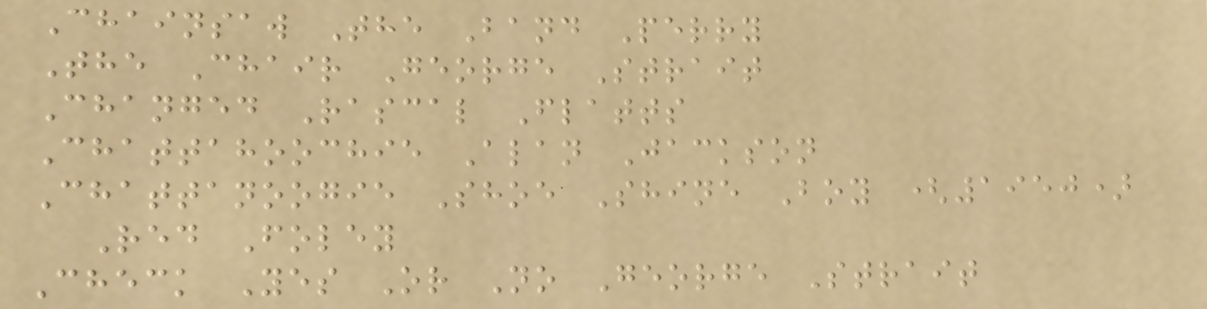Chainsaw The Band Perry
The Chair George Strait
Changed Rascal Flatts
Chattahoochie Alan Jackson
Chattanoogie Shoe Shine Boy (1950)
Red Foley
Check Yes Or No George Strait
